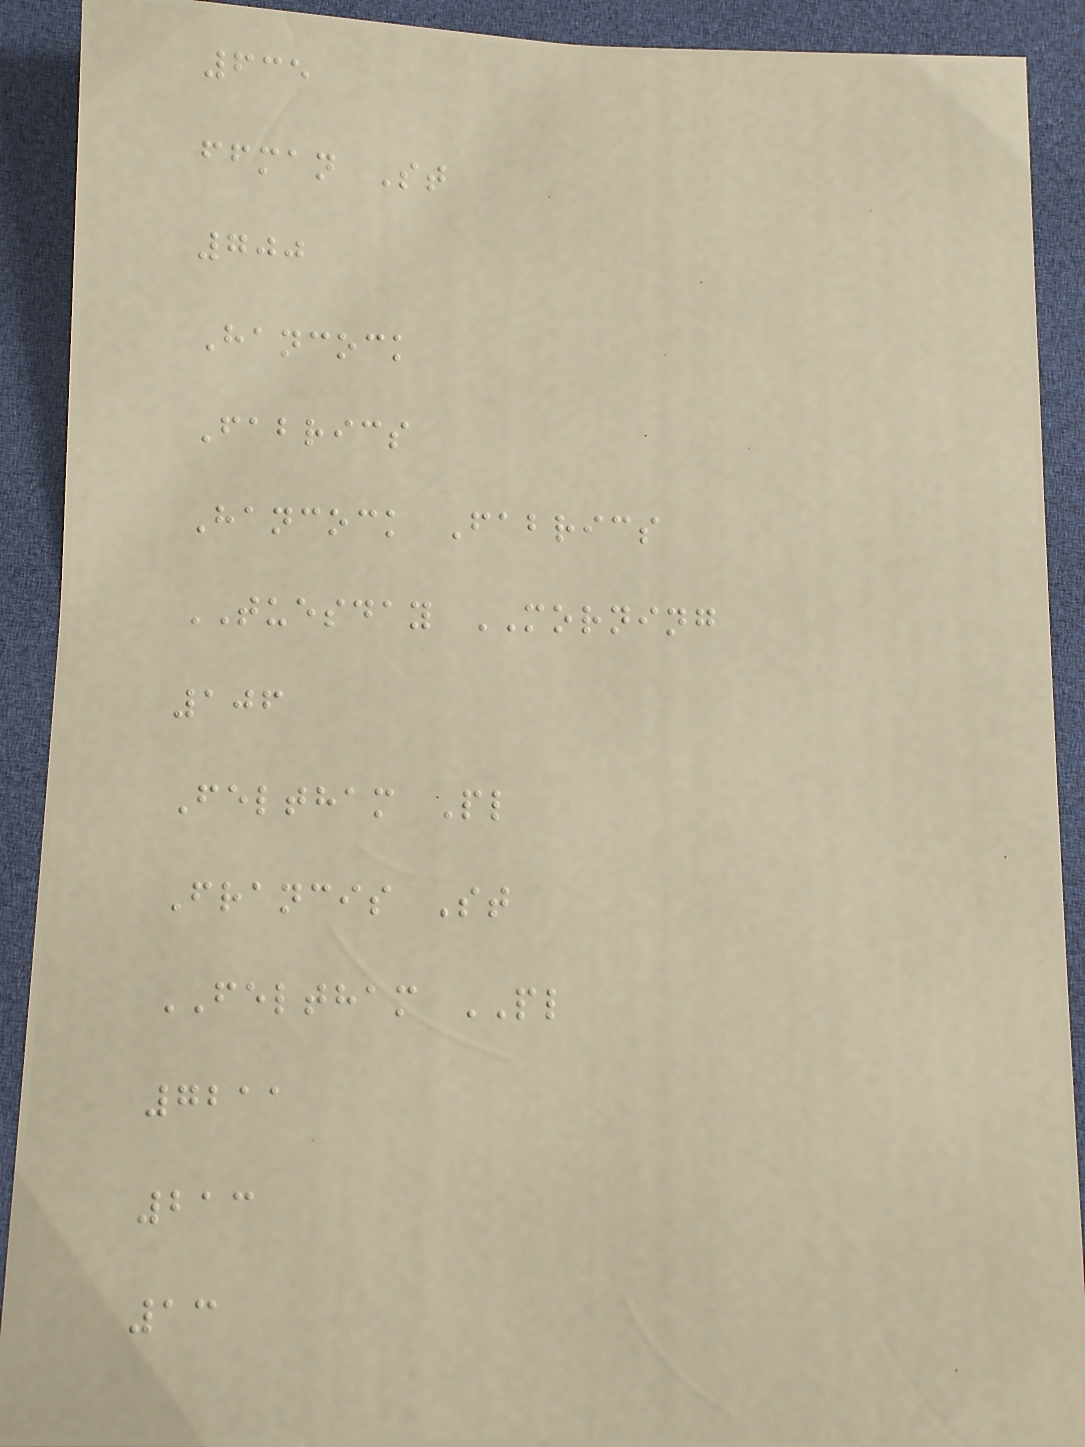635
ffman St
700
Hancock
Fabrics
Hancock Fabrics
TUESDAY MORNING
106
Feltham Pl
Francis St
FELTHAM PL
7211
213
13
